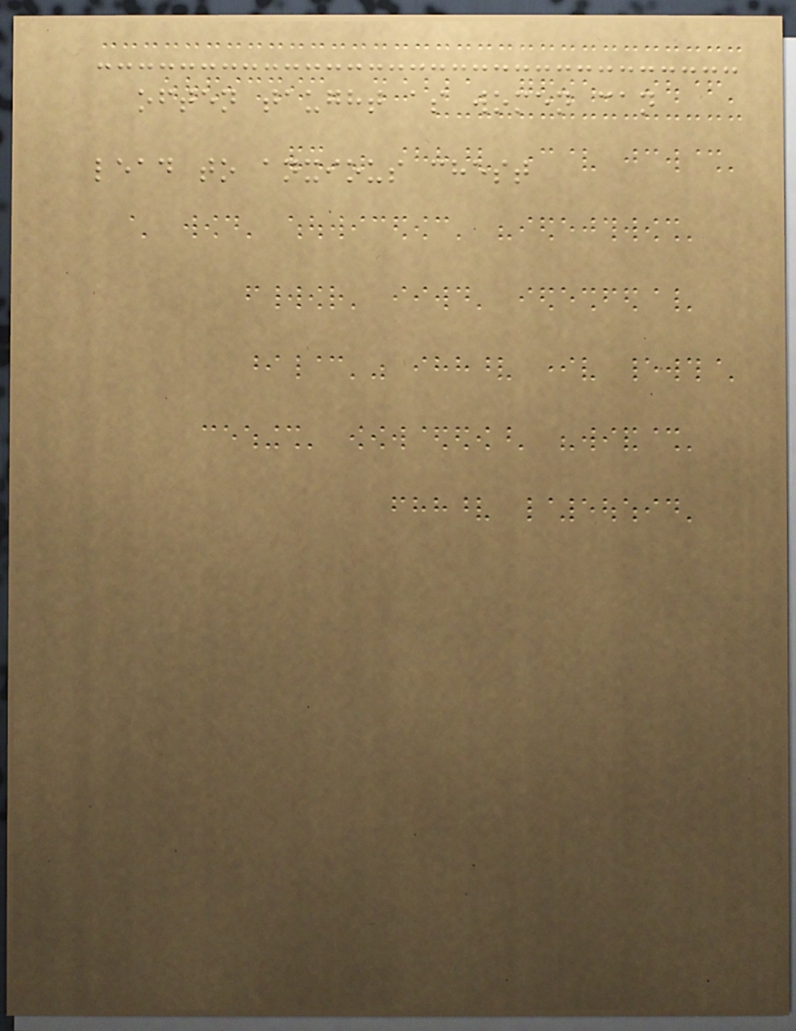often taught as women can
lead to anxious chest
